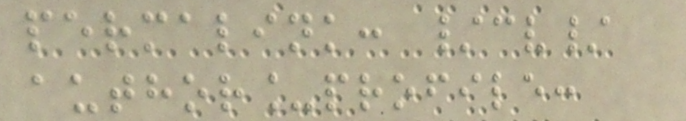permalink: /cv/
author_profile:
